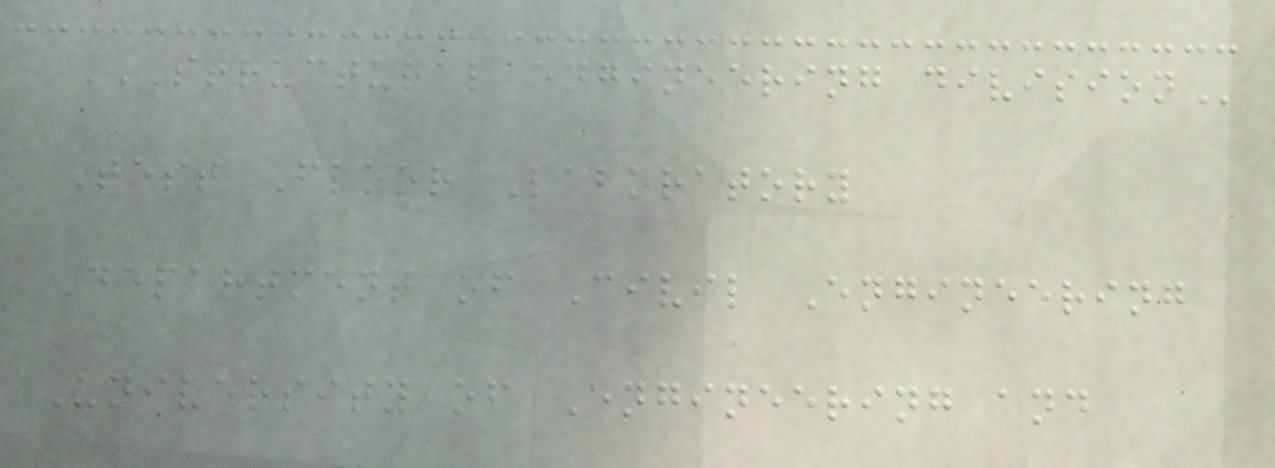STRUCTURAL ENGINEERING DIVISION
Test Floor Laboratory
Department of Civil Engineering
University of Engineering and
